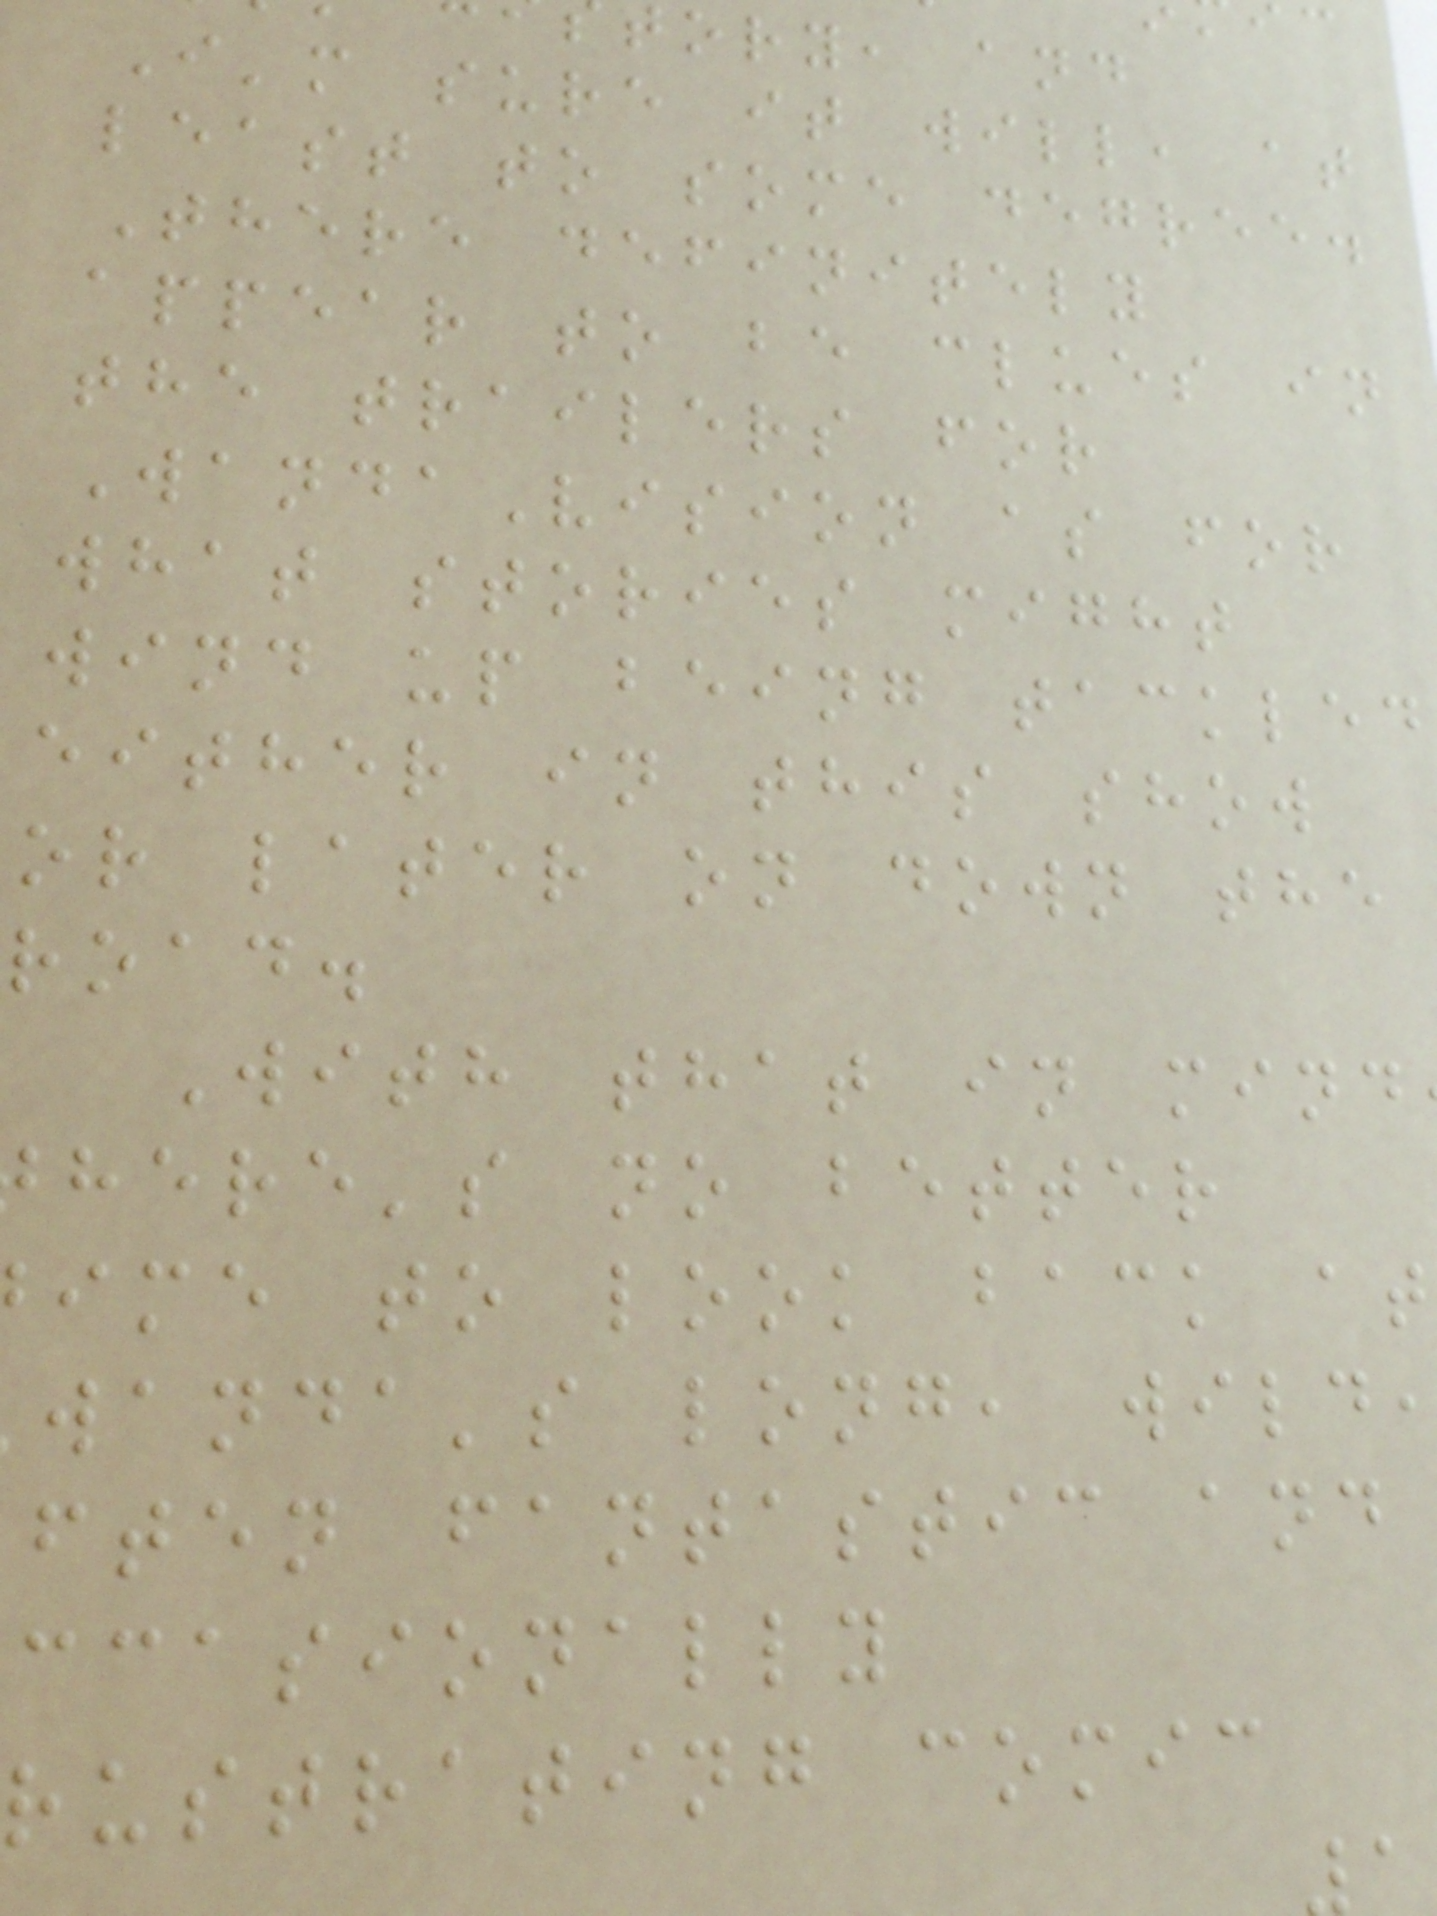tory, and
I'm sure it will, at
least to some degree.
There definitely
appear to be clues in
the trailers for
WandaVision as for
what stories might
wind up being tackled
either in this show
or later on down the
road.
With that in mind
here's no better
ime to look back at
wanda's long, wild
ften fantastic and
ccasionally
rustrating comic
